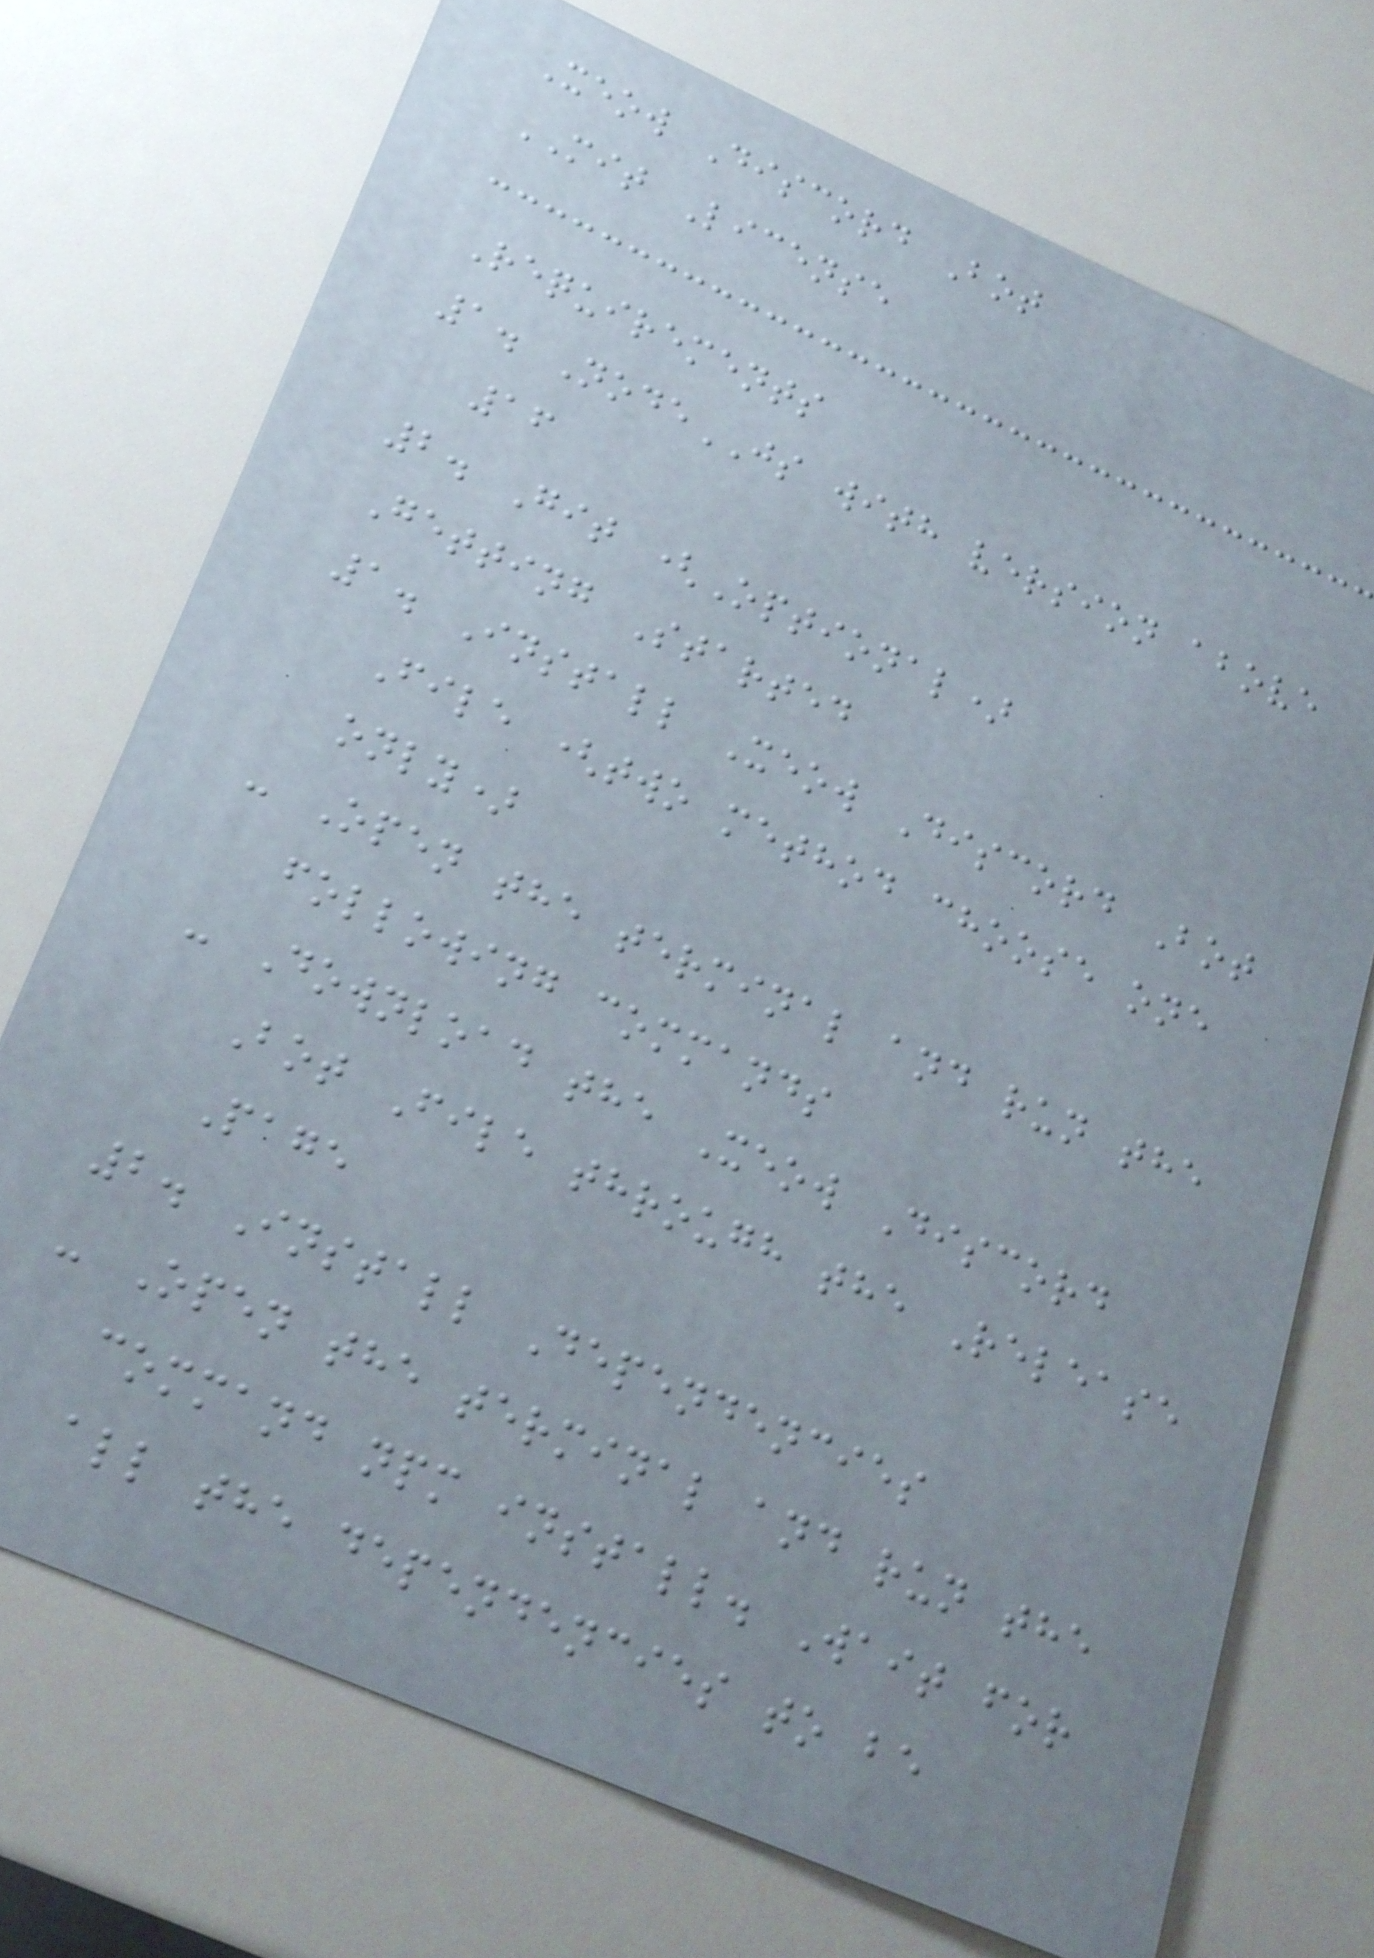Xeow Discord Bot
MIT License
Requirements
1. NodeJS with version above
16
2. Git (Optional)
Getting Started
1. Install Xeow Discord Bot
File (two method choose one
only)
- Open the terminal and run the
following commands
- Download the Xeow Discord
Bot File through the Release
Page
2. Install Dependencies
- Open the terminal and run the
command npm install. Wait for
all the dependencies to be
